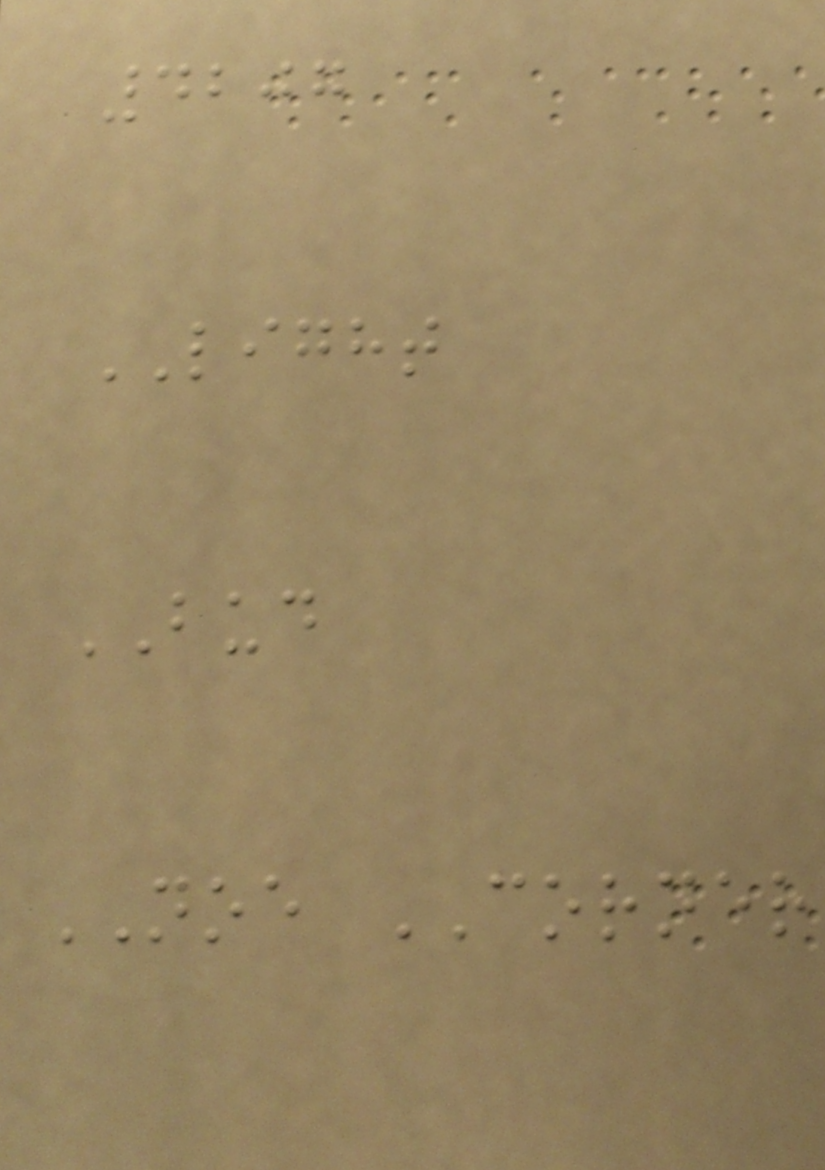4207
LIGHT
BUD
NOE CORNER
